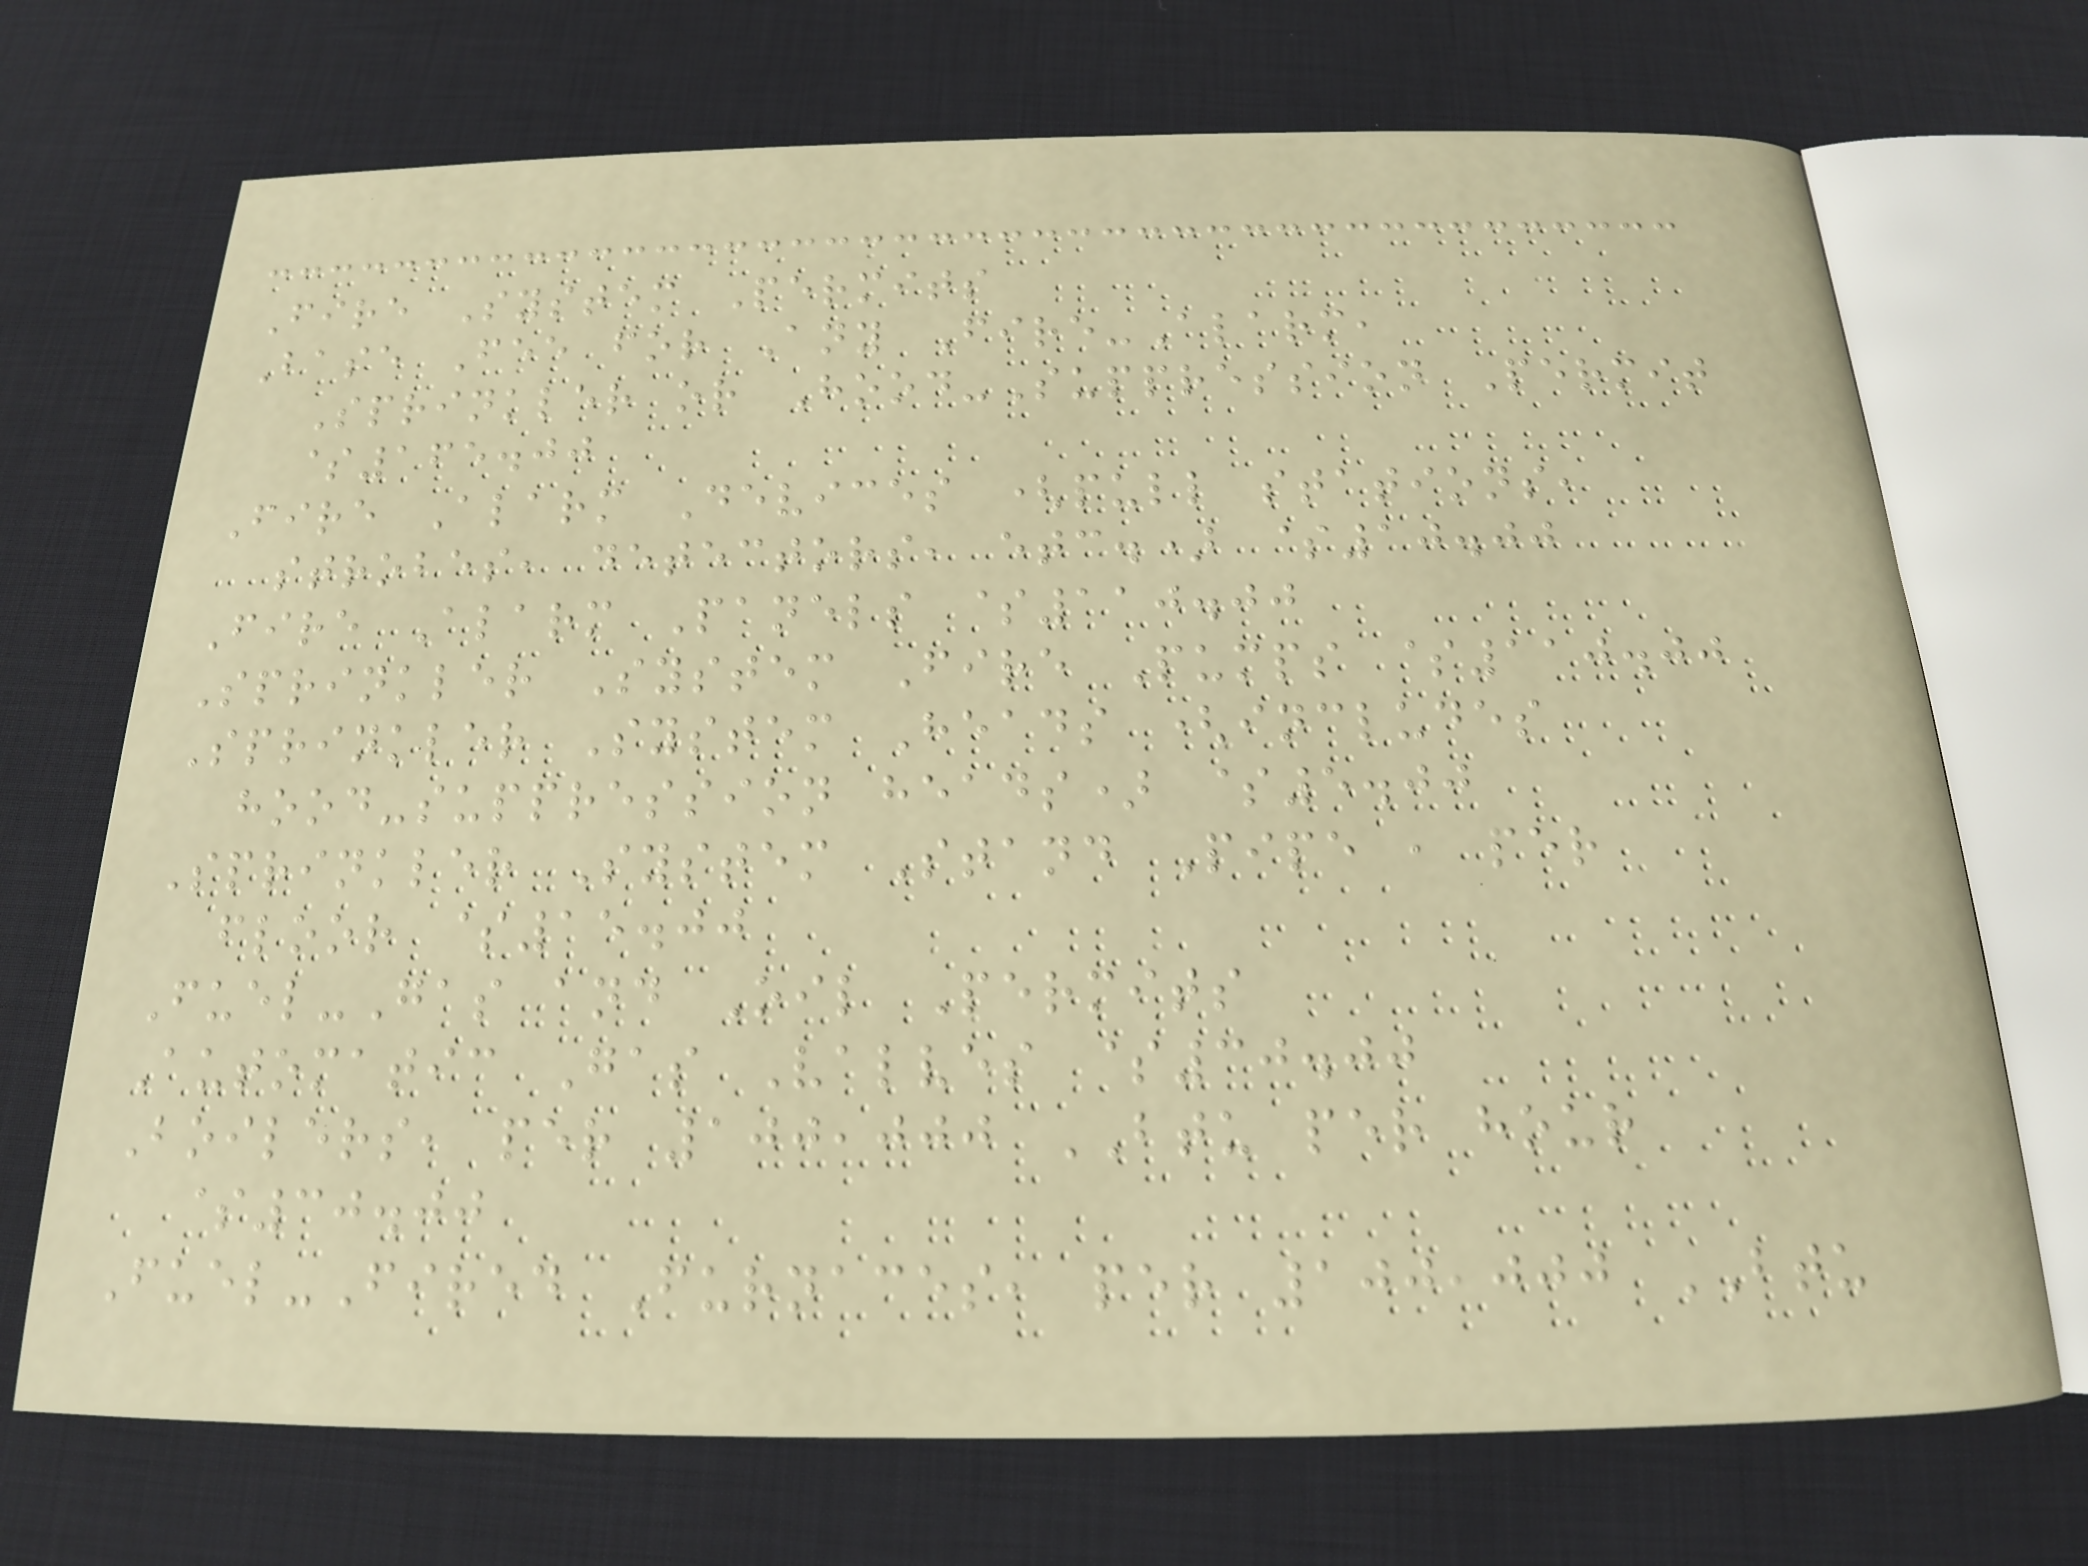Fire System Permits
Base Fee for Any Fire-Alarm,
Sprinkler or Hood-Suppression Permit
$165.00
Fire Alarm Devices (pull stations,
strobes, detectors, etc.) $10.00
Fire Alarm Panels $110.00
Sprinkler System Fire Pumps $110.00
Sprinkler System Heads (includes
hood-suppression heads) $5.00
Sprinkler System Stand Pipe , per
floor $15.00
Fuel-Gas and Oil Permits
Automatic Gas Valves $30.00
Boilers, per 100,000 BTU per hour
$30.00
Fuel-Fired Furnaces, per 100,000 BTU
